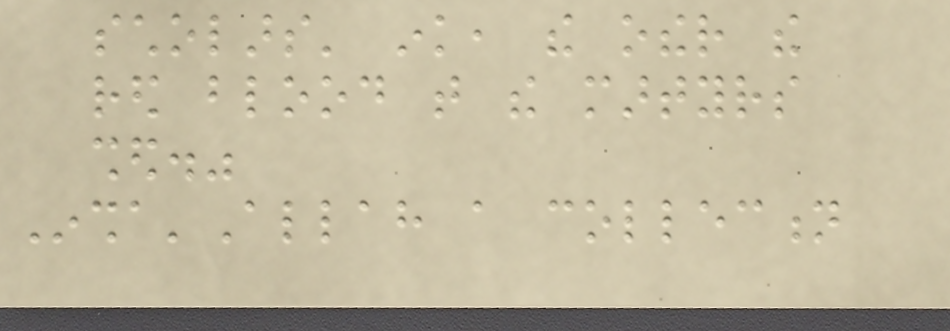scholars' ink, the other the
red blood that the martyrs
shed."
Insha'Allah a collection
